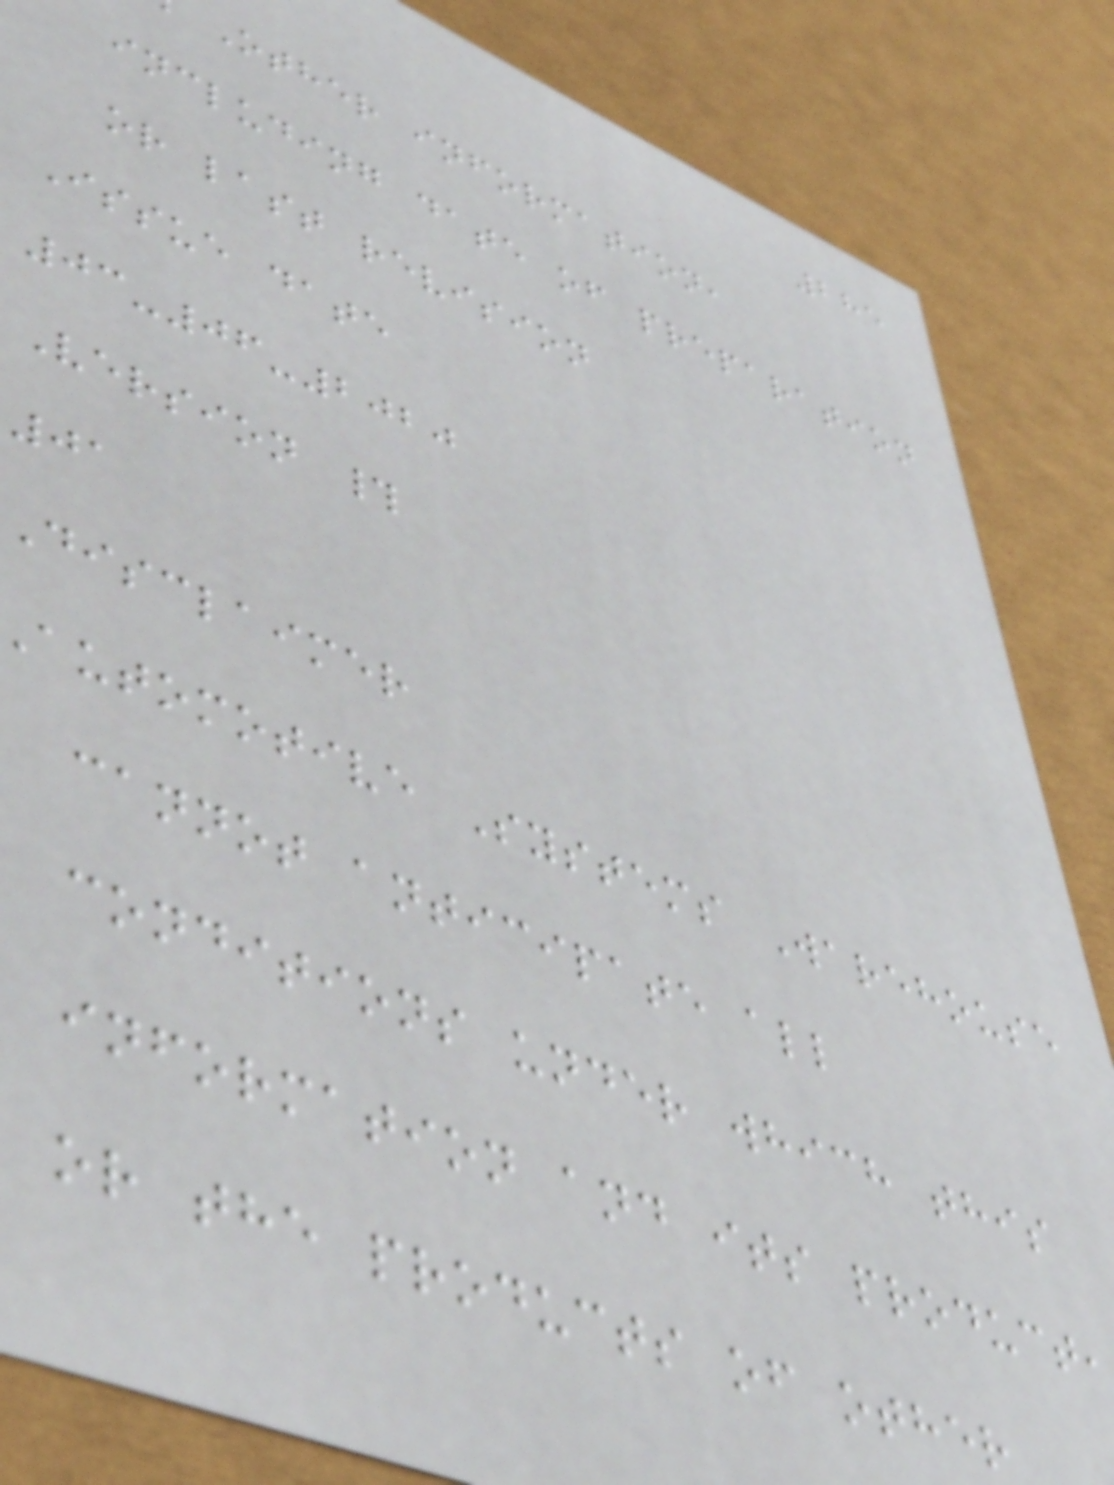285
Other information,
including date of preparation
or last revision
Issue date
03-06-2020
Version #
01
Disclaimer
automotive Systems Warehouse
cannot anticipate all
conditions under which this
information and its product,
or the products of other
